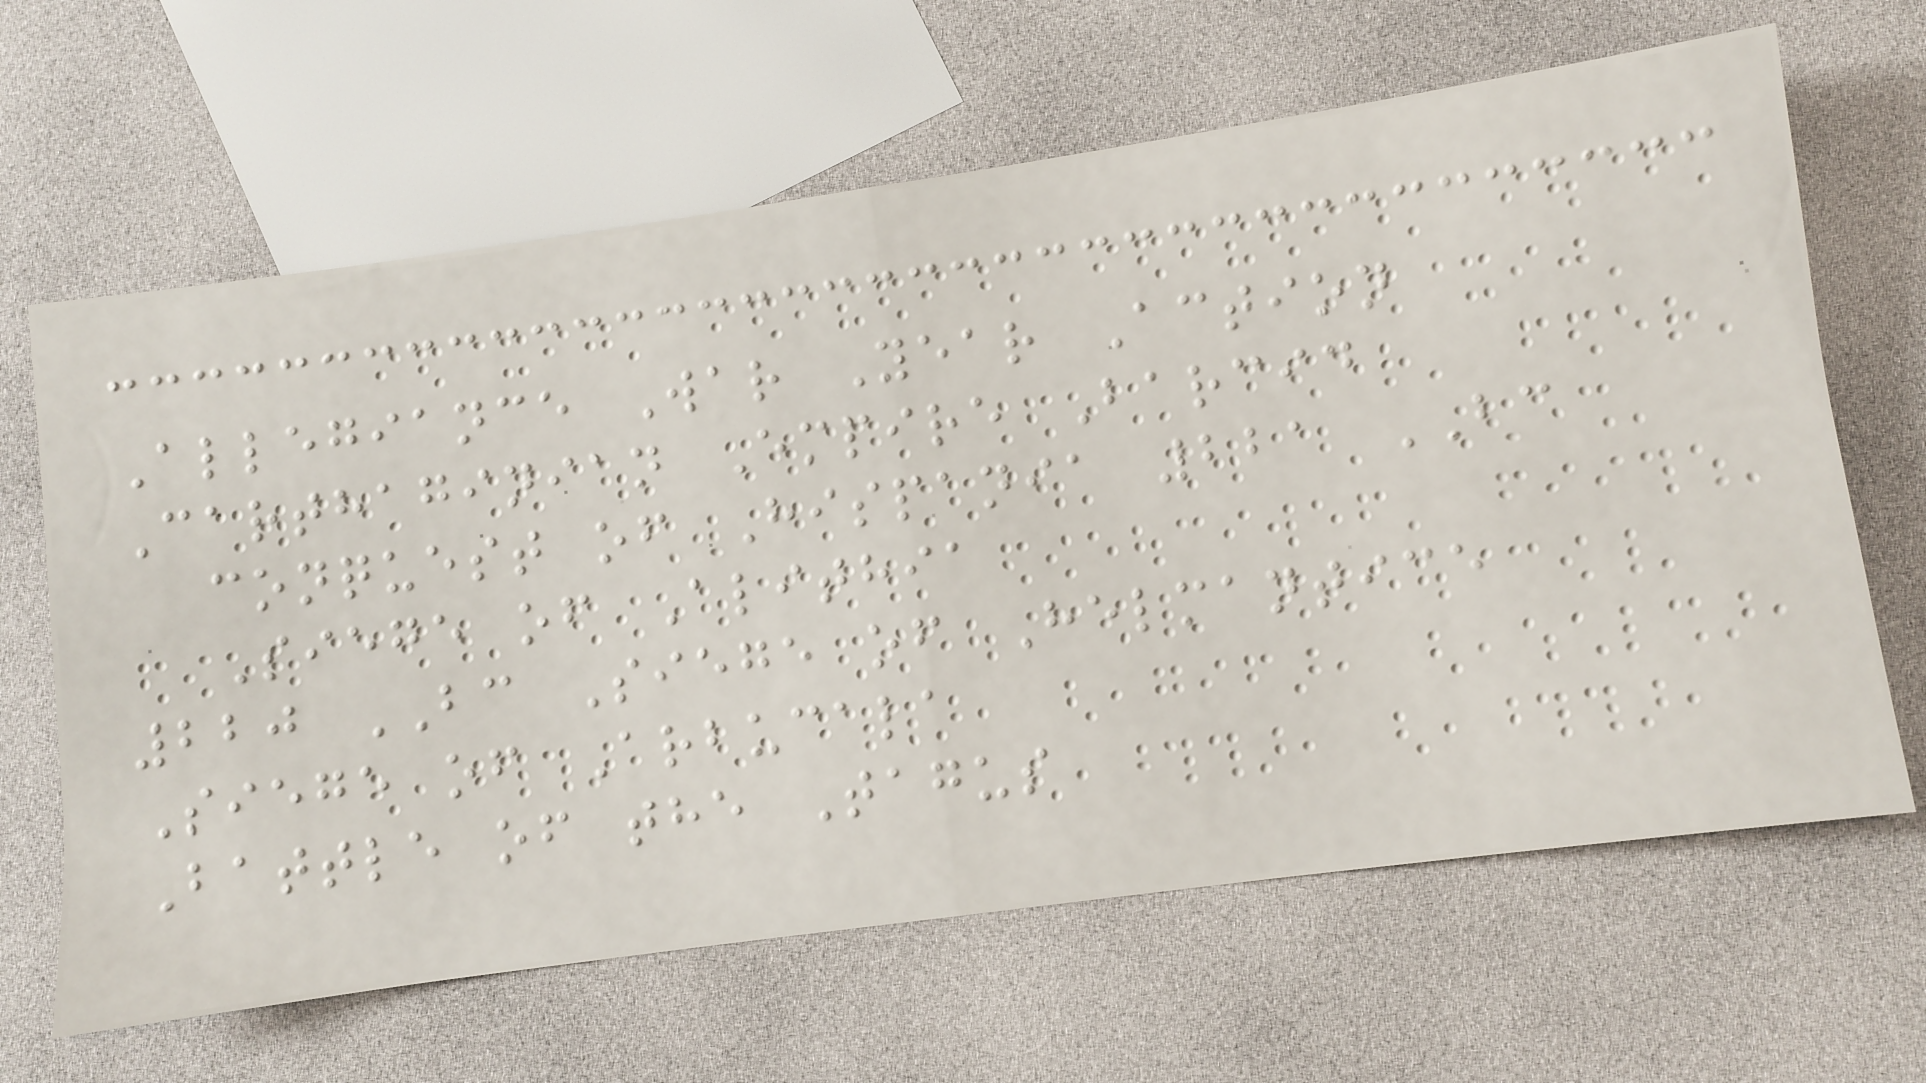Allegiance War Year Action
Carthaginian Empire Barcid
conquest of Hispania 221 BC
Siege of Alithia
220 BC Siege of Helmantice
Siege of Arbucala
Battle of the Tagus
